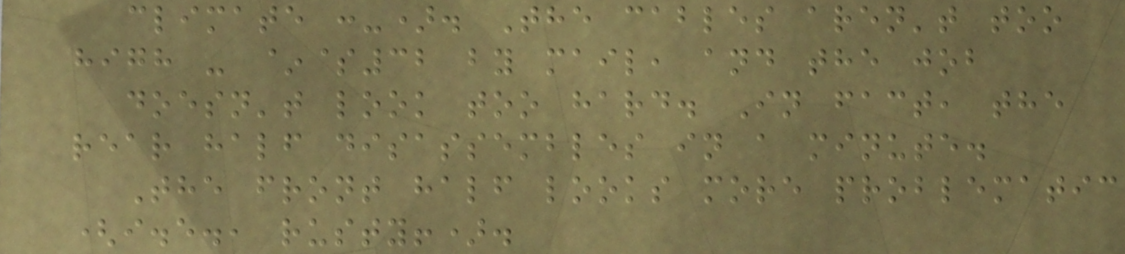climate :-). The cables aren't too
high - ~$32 by mail, and the job
doesn't look too hard. In fact, the
rear half disassembles in a minute.
The front half looks more problematic
(i.e., rusty!).
